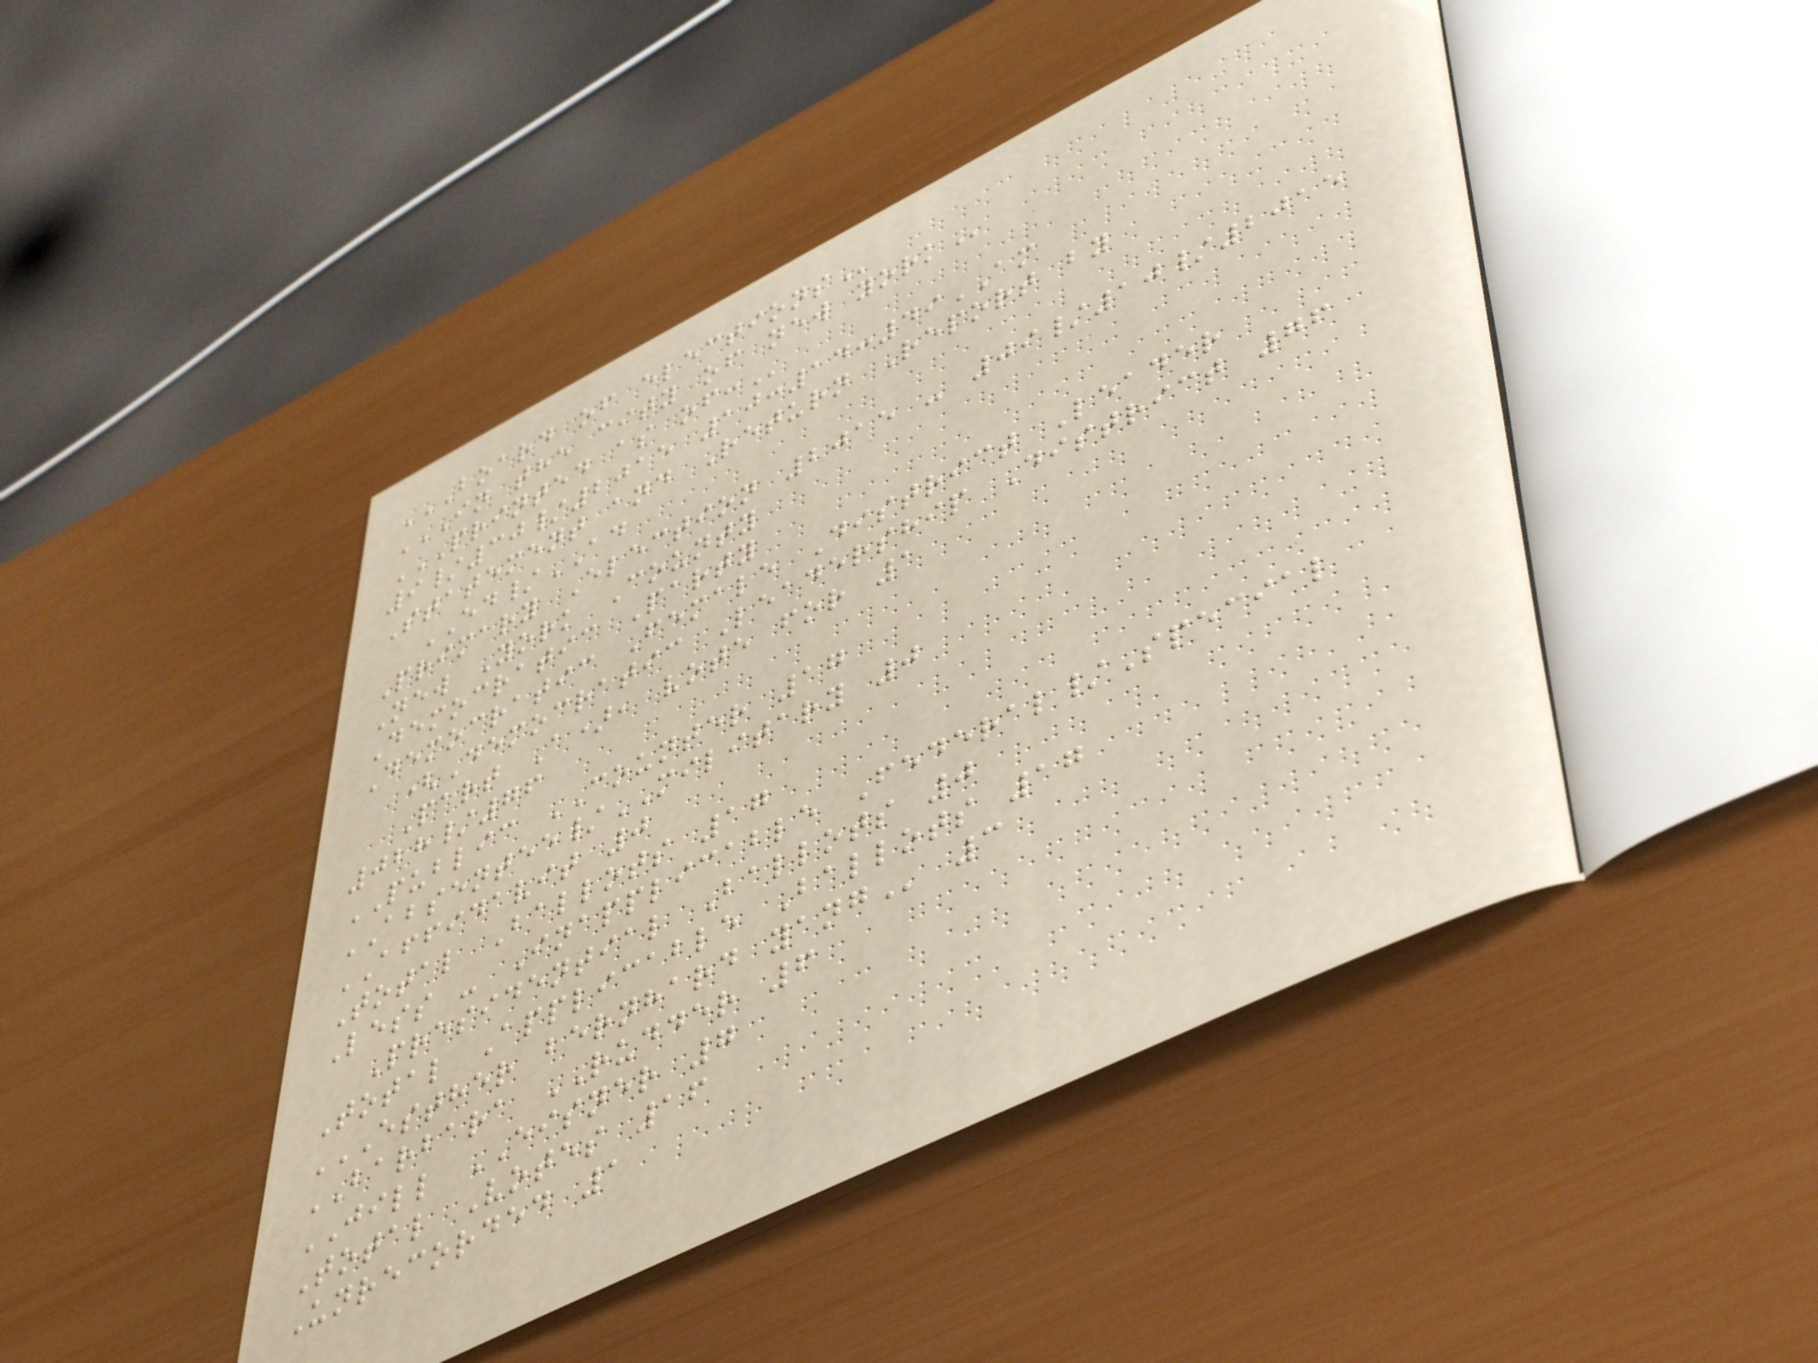BOARD OF ELECTIONS
IN THE CITY OF NEW YORK
PRINTED AS OF:
9/30/2015 10:14:49AM
Statement and Return Report by
ED/AD
Primary Election 2015 - 09/10/2015
New York County
Democratic Party
Democratic Female District Leader
(Democratic Leadership District 76
Part A), vote for 1
028/76
PUBLIC COUNTER 17
ABSENTEE/MILITARY 0
AFFIDAVIT 0
Total Ballots 17
Less - Inapplicable Federal/Special
Presidential Ballots 0
Total Applicable Ballots 17
ESTHER BERNHARD YANG 3
BARBARA RUDDER 6
JILL EISNER 7
Total Votes 16
Unrecorded 1
